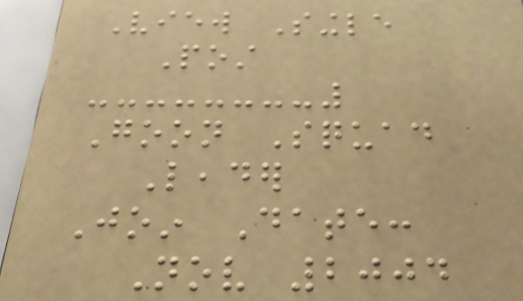View Single
Post
Goon Squad
Leader
Join Date:
Nov 2004
